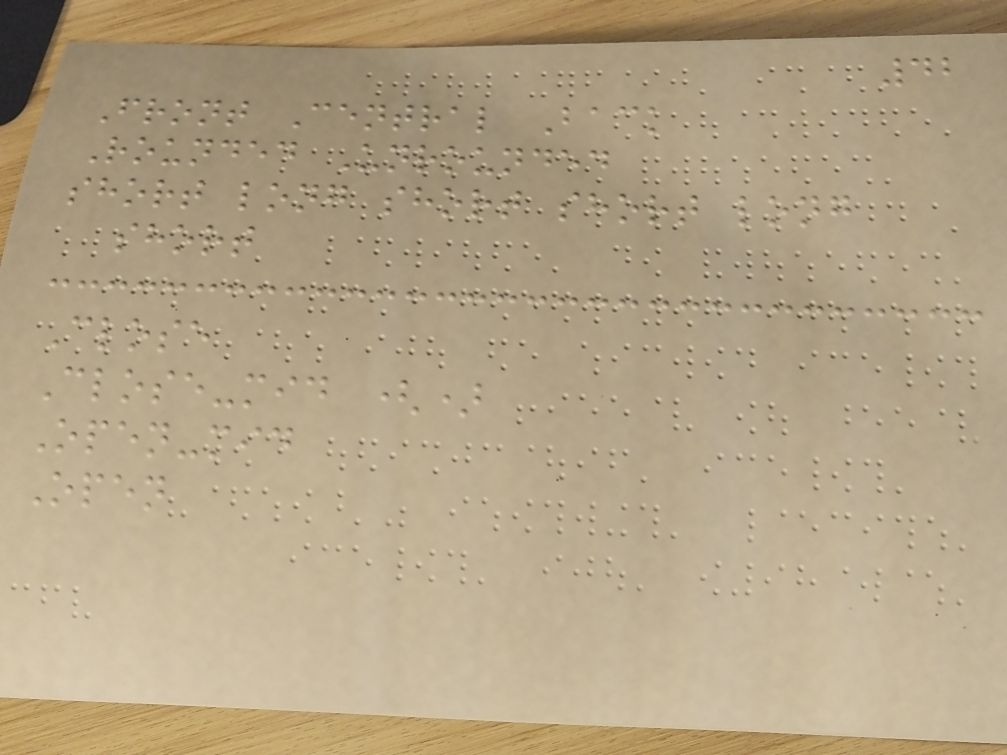42
Front Central Back
Rounded Unrounded
short long short short long
short
Close
Close-mid ()
Open-mid
Open
